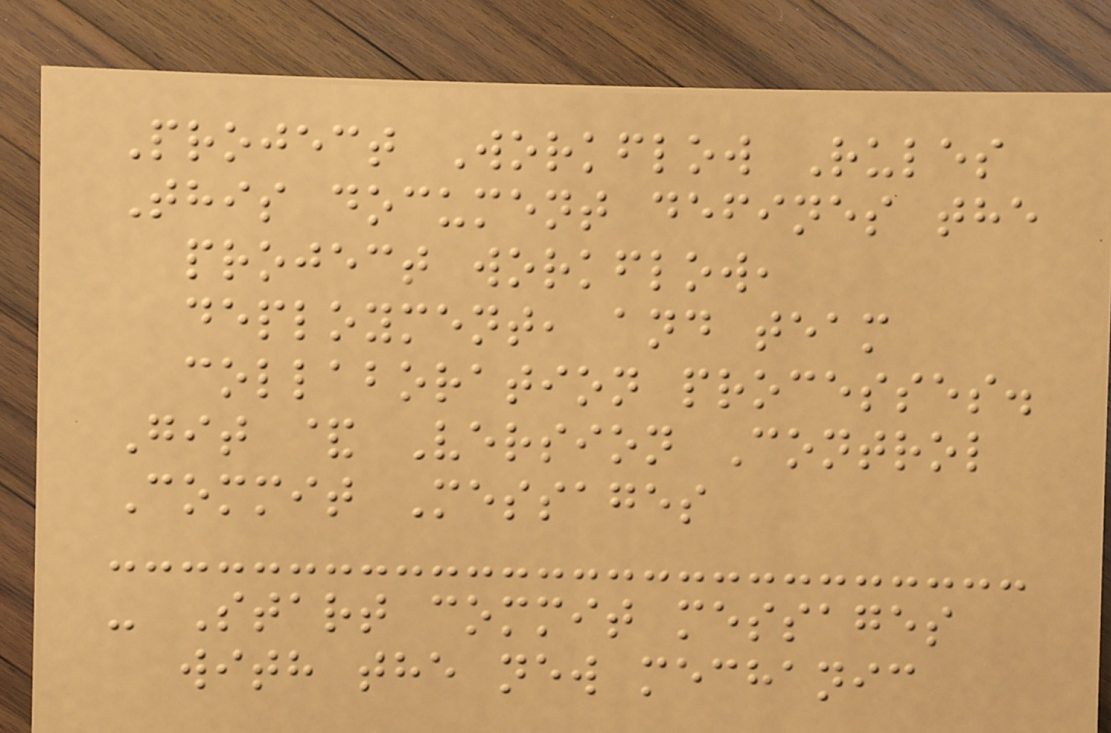Project Workflow Rules
This document defines the
project workflow,
deployment, and team
collaboration processes.
Git & Version Control
Commit Messages
- Start commit messages
with the new mechanic
